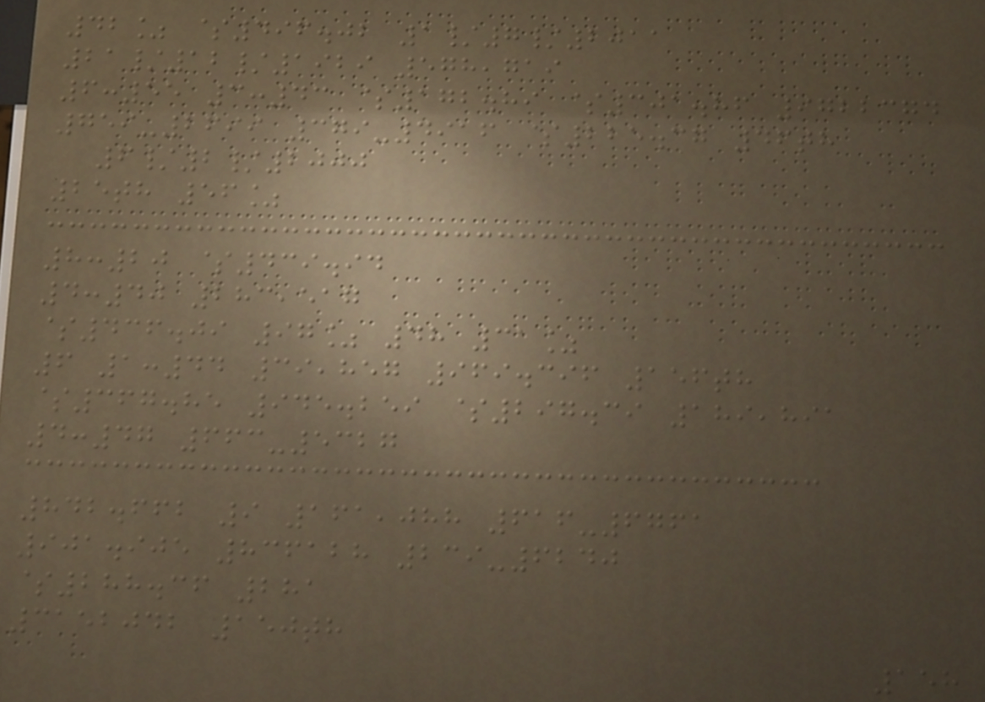42% $496.02 1/7/2011
21/12/1929 578,719
6:55 3:43 $172.89 $301.86 9722374
759-2699 379-4916 $225.37 46th
6/2/2000
25th 56%
8:20 $439.94
4:40 283,517
$436.09 97% 48 31%
6 1:44 39,857 969.396 156th
$367.85 945.259 $297.39 189,891
4:47 663-5327
842.662 9 161,088 616-6761
901.905 836128 239-6240
$288.36 281
3152042 150th
158
